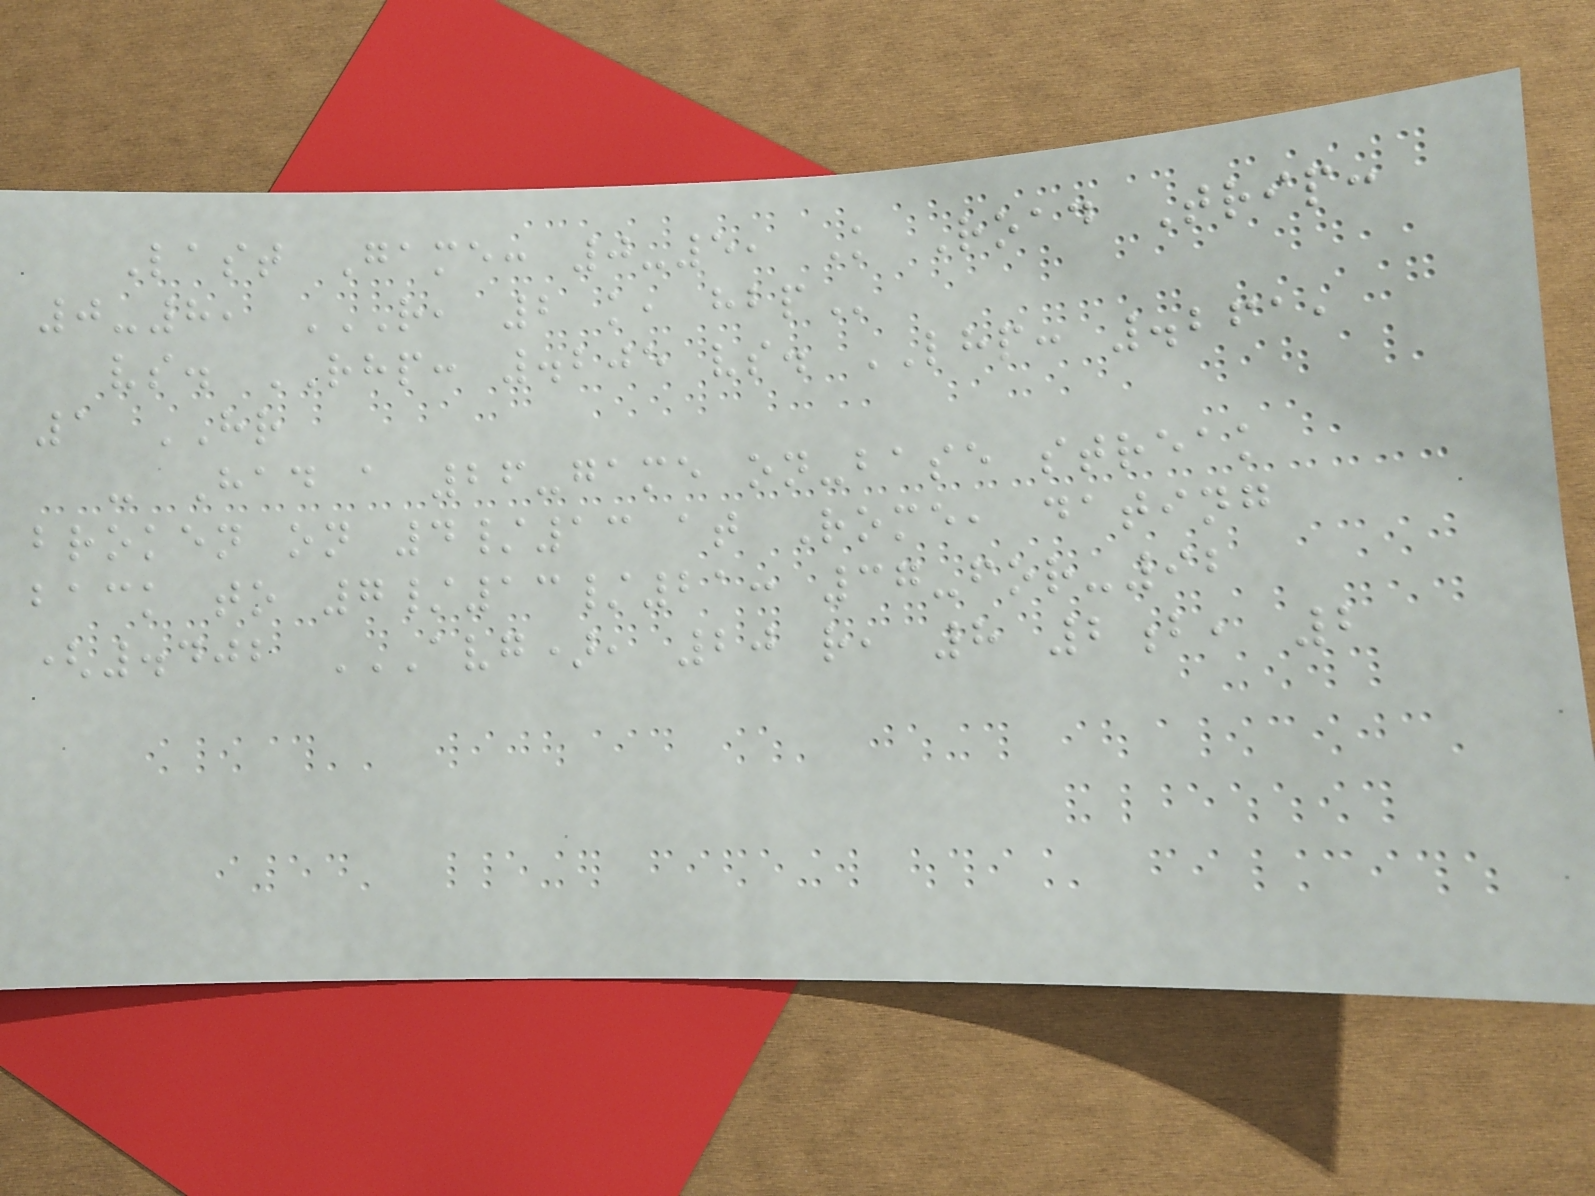Last Game: 0-5, K Road Trip:
0-8, R, 2 K, HBP
vs. RHP: .205 vs. LHP: .261,
1 HR
- Had a 26-game on-base streak
broken on 4/13 at Rome, dating
back to 7/13/21: 37-for-92
(.402 AVG), 20 R, 8 2B, 2
